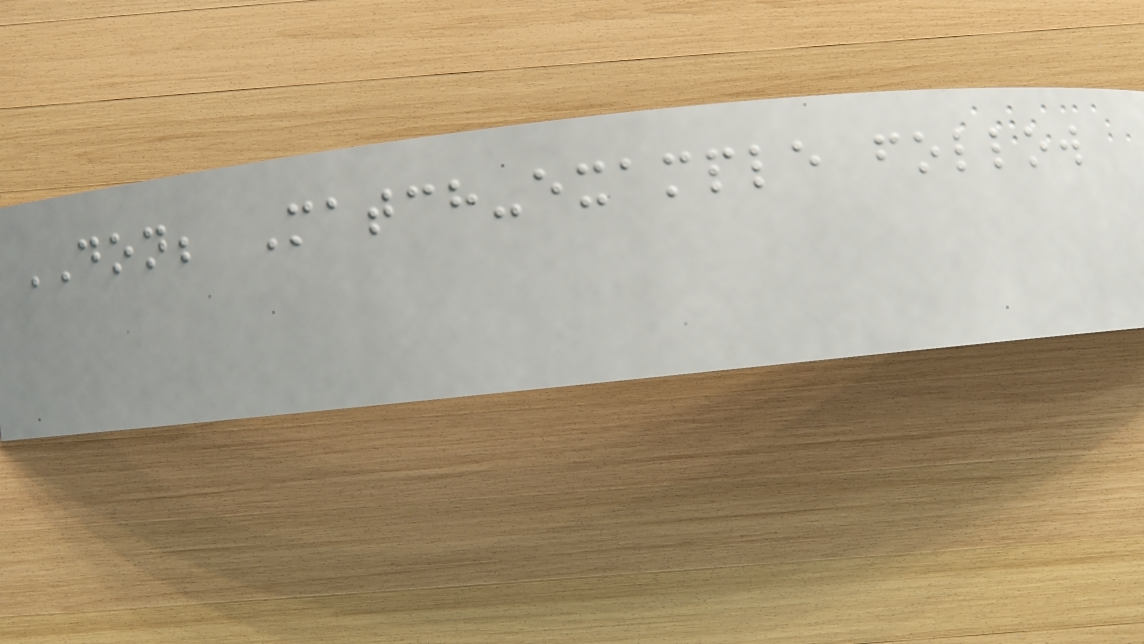DON; Match-example follow
